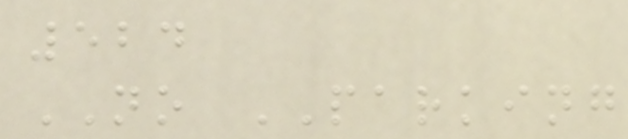524
NO PARKING
